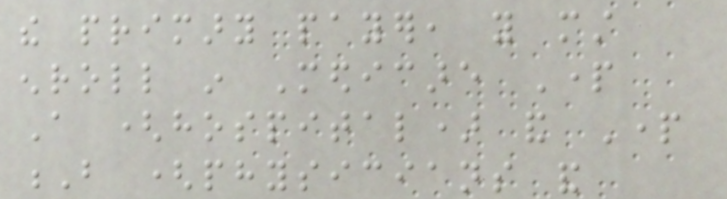the primary payer, you must
enroll in Medicare Part
A (hospital) and Part
B (physicians and
